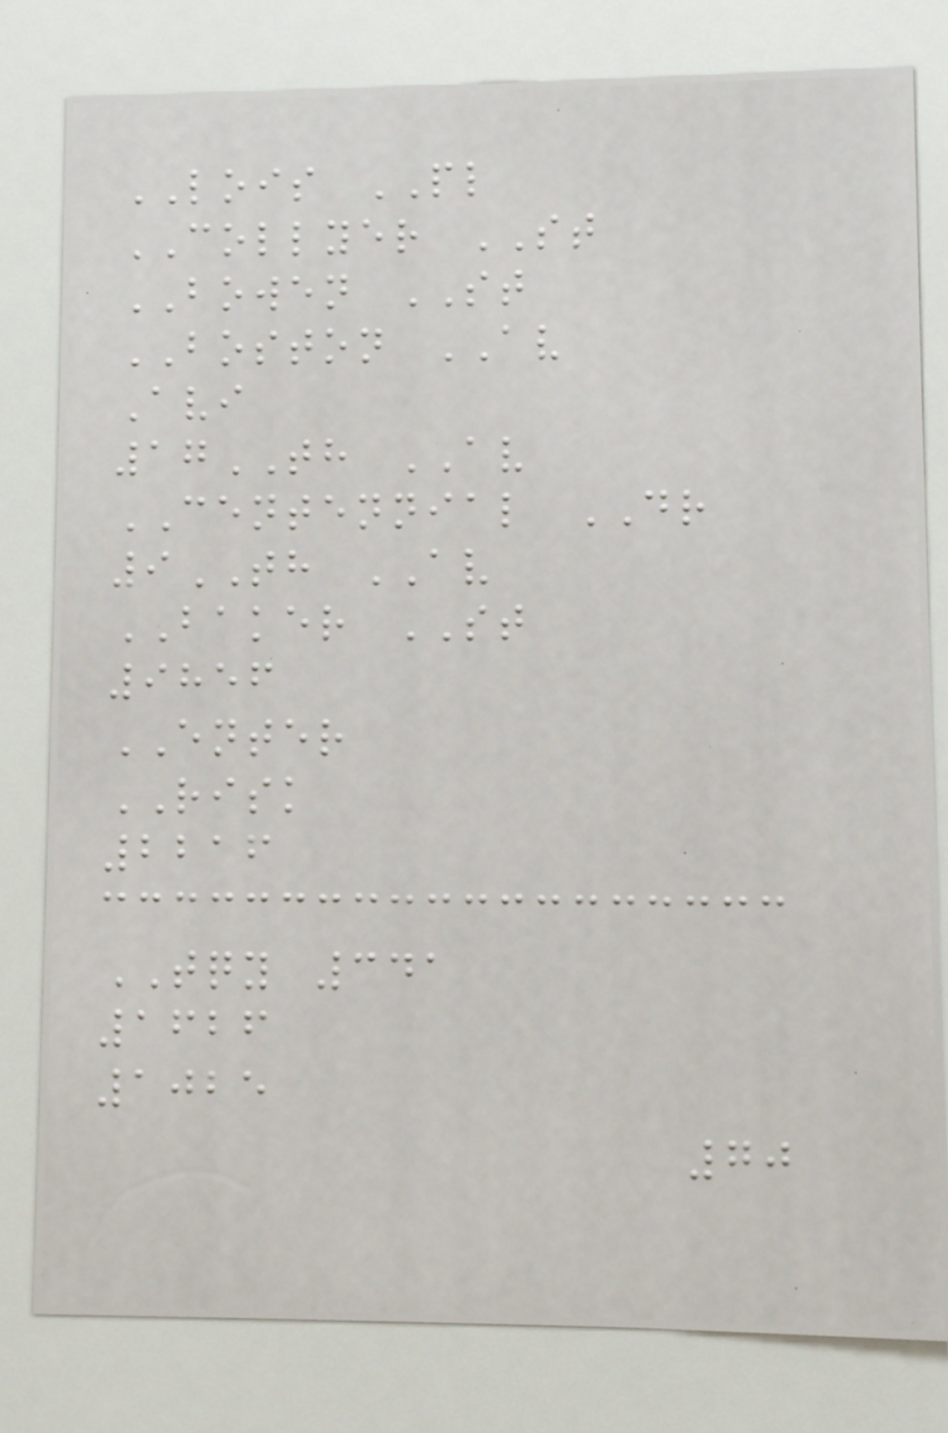LOIS PL
COLLYER ST
BOWEN ST
BOSTON AV
Avi
17TH AV
CENTENNIAL DR
9TH AV
BAKER ST
9856
ENTER
RISK
2216
TQY 341
1626
1025
70
